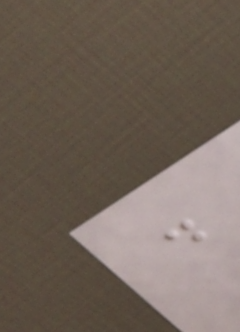.
